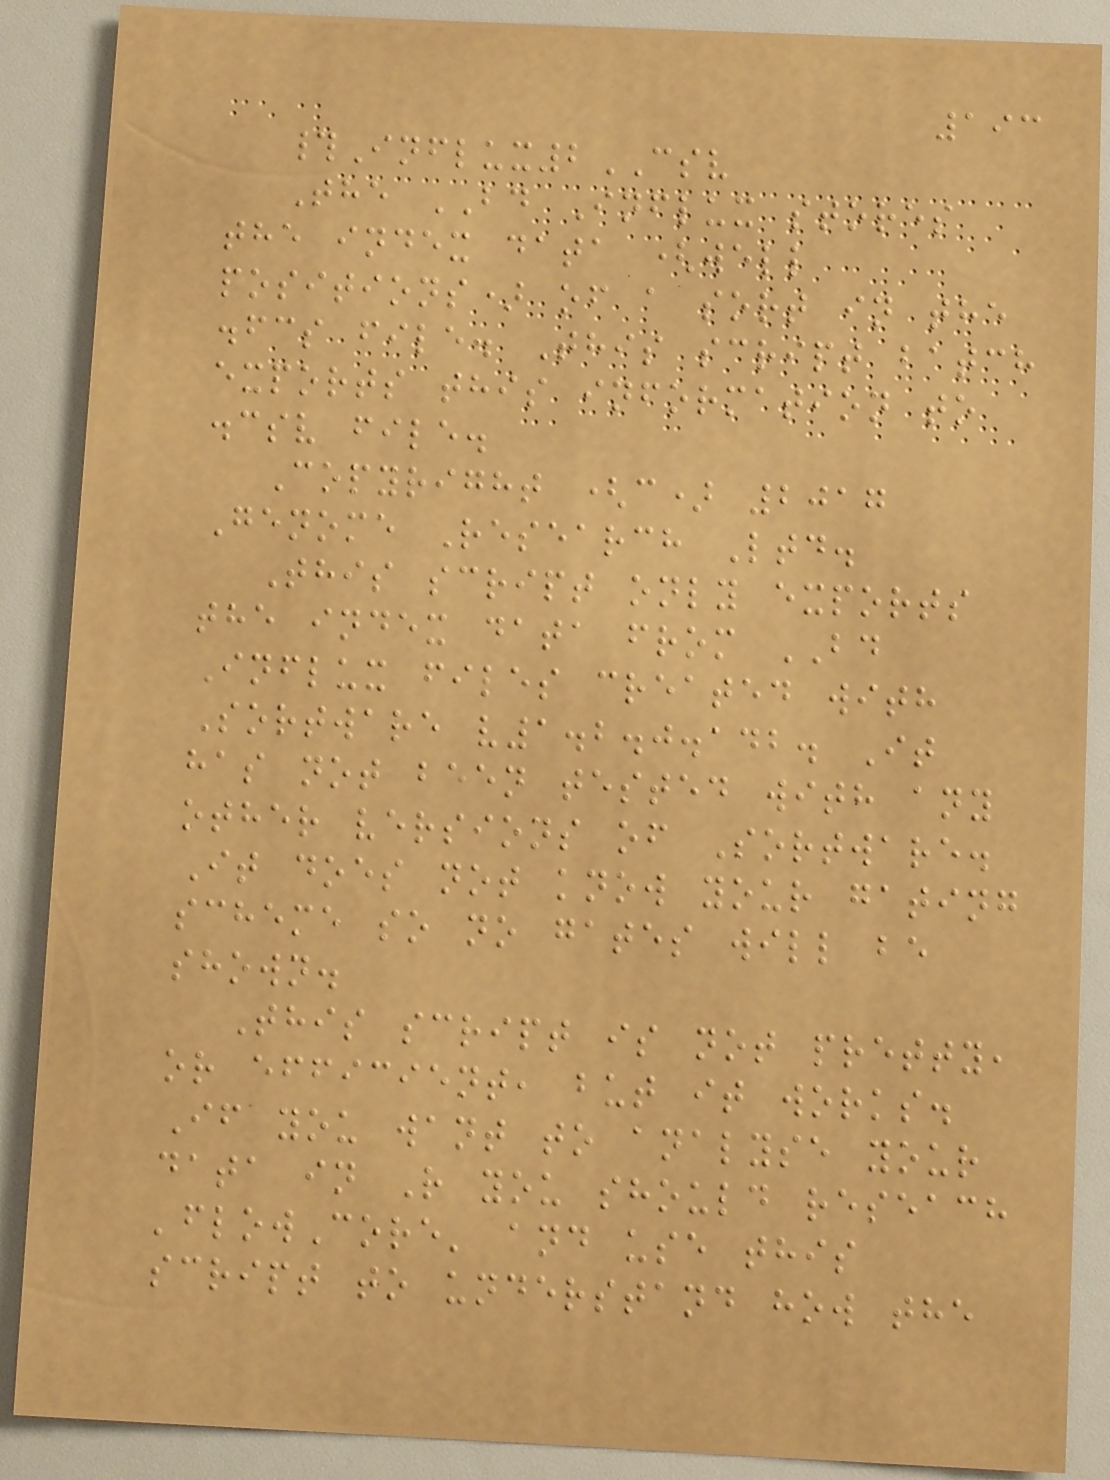193
#Influx2CSV
The BD Influx stores
the index data (well
positions) of a sort in the
.fcs file. This script batch
exports this information to
.csv file.
Copyright (c) 2017
Genome Research Ltd.
This script only exports
the index data from BD
Influx files created with
Sortware v1.2.0.142. It
has not been tested with any
other versions of Sortware.
It does not know your gating
scheme so no gates will be
shown.
This script is not pretty,
or efficient, but it works.
If you want to analyse your
data in R you should reseach
'flowCore' and use this
script to understand how the
